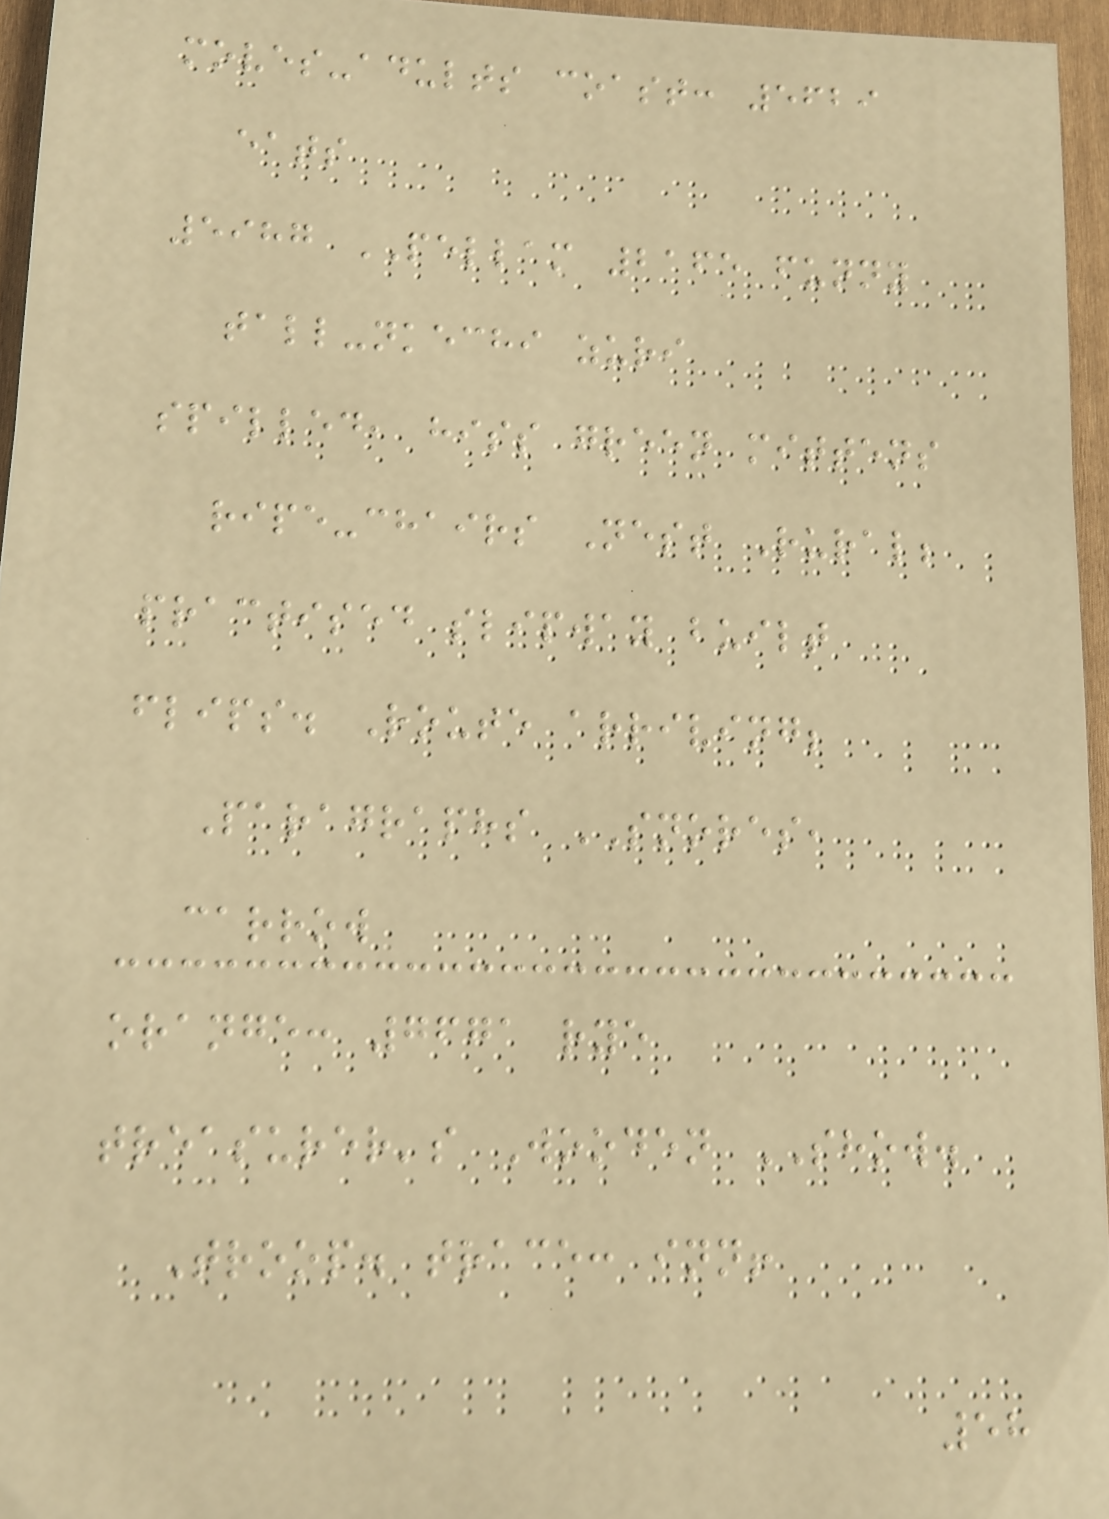moves-adults coast: 5629
eats
5987 PELLAM 2165 funny
tall-nkechi zuri
spilled, hiss green mittens
ripe-chairs Nest Rural;
practised slipway built
flips. Route arriving;
Paragraphs SNORES,
carrow
orange: 7671 rye
treasurer's Wooden SHOW.
Troop. trace: inn!
58
